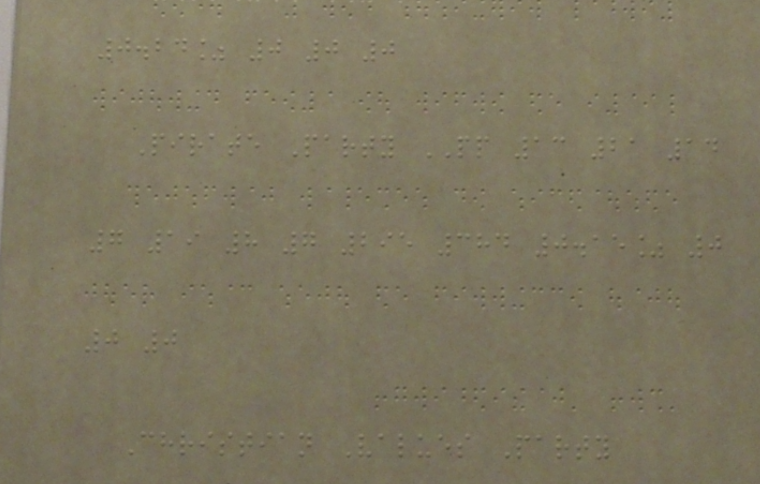0.24% 0 0 0
Pirate Party PP 13 21 14
7 19 8 7 295 384 0.15% 0
0 0
Christian Values Party
